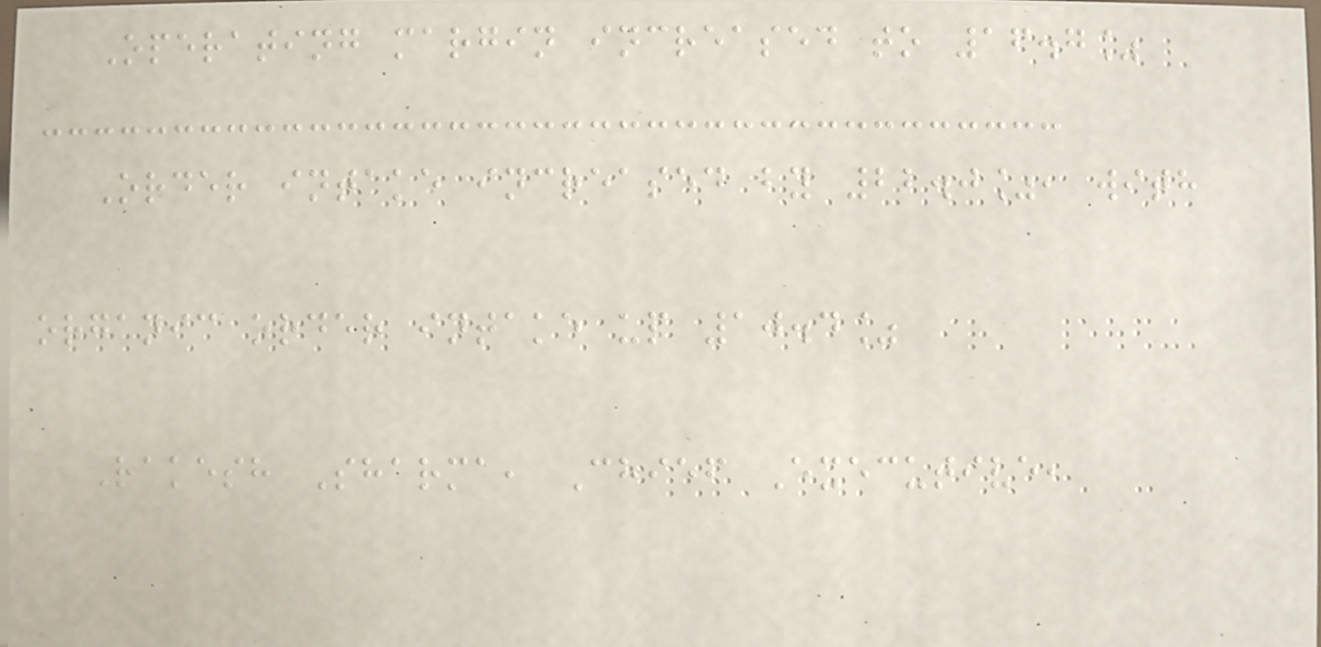Operating margin increased to 16.7%
Order intake increased by 22.0%, with
organic order intake up 10.4%
Rakesh Sharma, Chief Executive,
